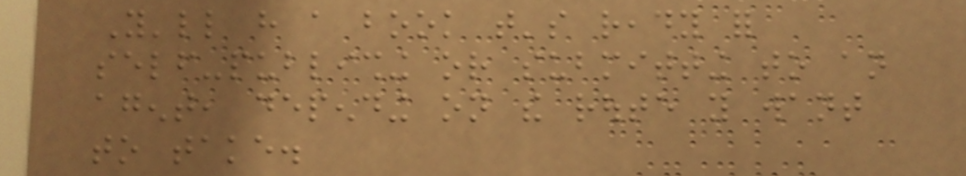You'll have a book that's ready for
self-publishing or submitting to an
agent, depending on the route you want
to take.
